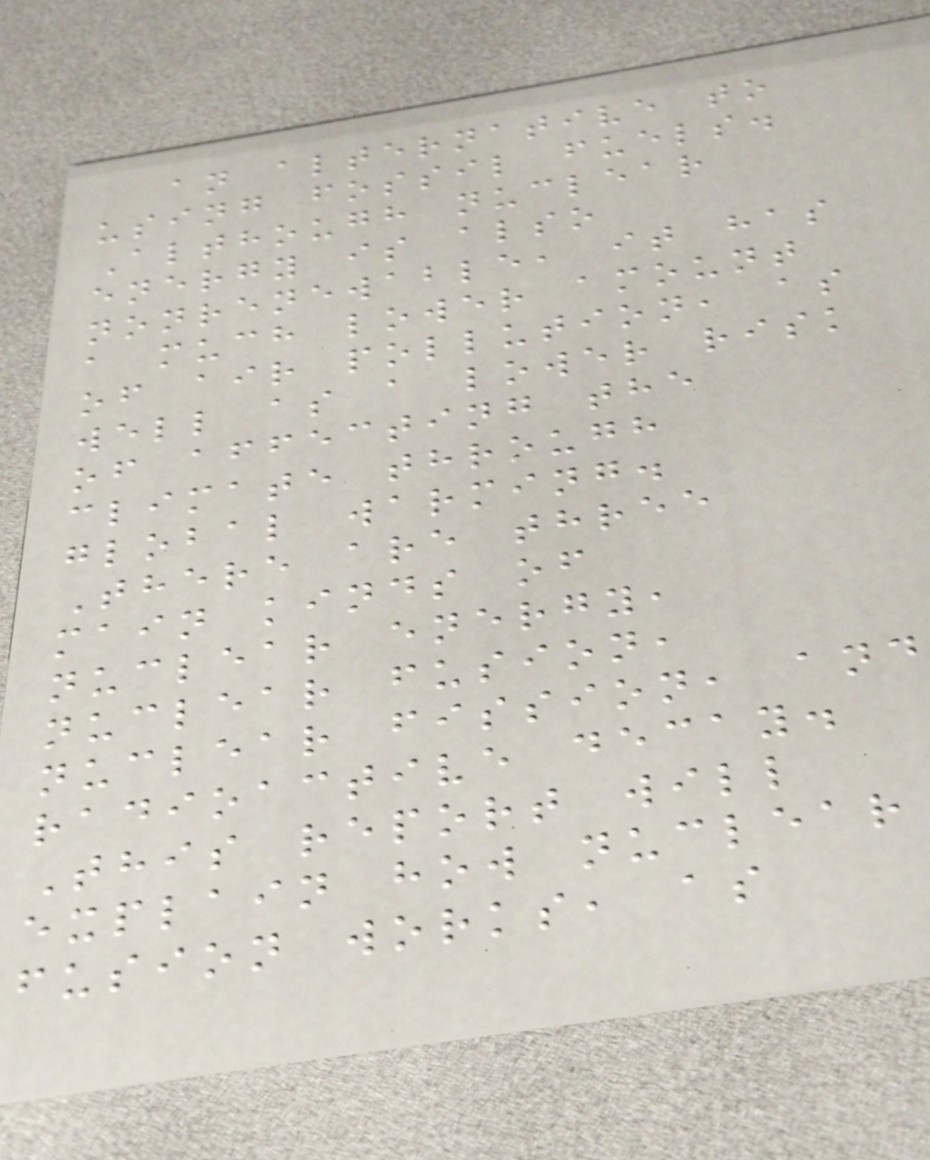an alternative to
using fossil fuels.
Although nuclear
energy is also
nonrenewable, it has
a much lower amount
of air pollution, as
well as a lower risk
of affecting the
climate through
global warming.
There are three
main kinds of
nuclear energy,
nuclear fusion,
nuclear fission, and
radioactive decay.
This report will
explain how nuclear
fusion works, as
